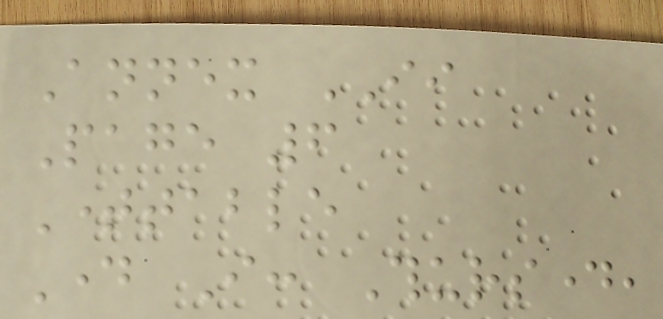Annex II
Page 6
Timetable
Day I: Thursday,
